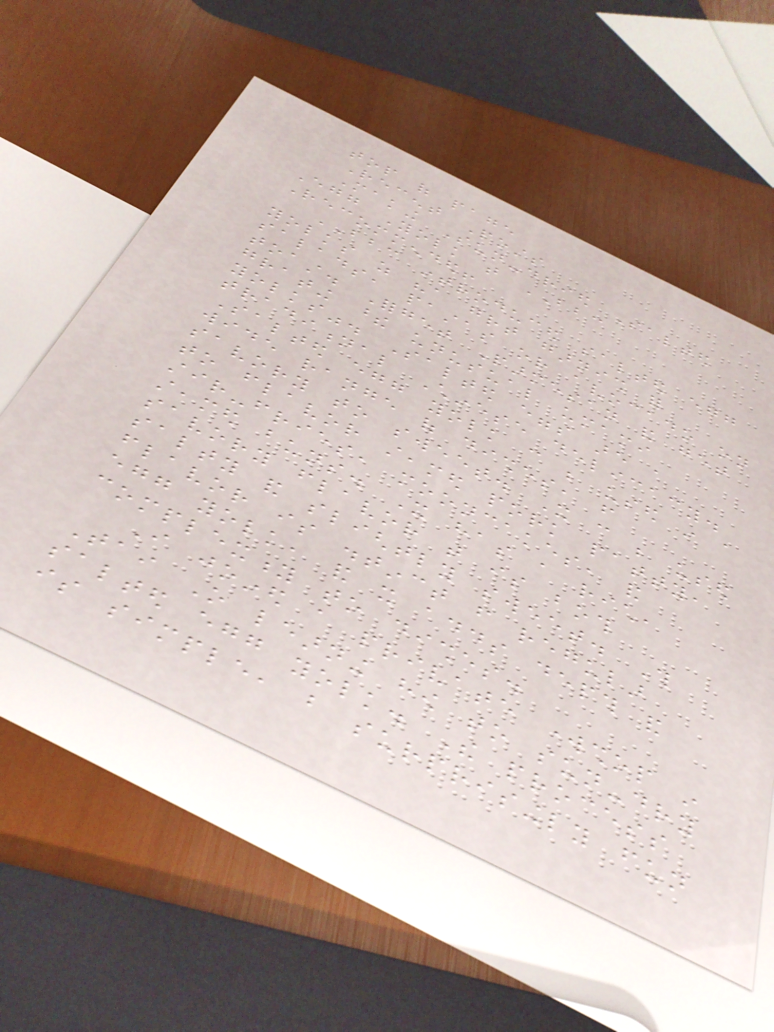top of page
Recent Posts
Making Sun-dried Salted
Egg Yolk that BBC
Recommended!
BBC introduced salted egg
yolks as "a great garnish for
salads, pastas or avocado on
toast. Forget Parmesan and get
grating these unusual umami
yolks". Salted eggs are a
traditional Chinese delicacy.
Salted egg yolk can be used in a
wide range of dishes, from
savory to sweet. It can be used
to flavor steamed pork patty,
stir-fries, mooncakes, and
steamed buns. It has a rich,
savory flavor that is both
salty and slightly sweet. This
flavor is distinct from regular
egg yolk, and it adds depth and
complexity to dishes.
I joined a private workshop in
Tai O learning how to sun-dry
salted egg yolk. The process
is simple, but surprisingly fun
